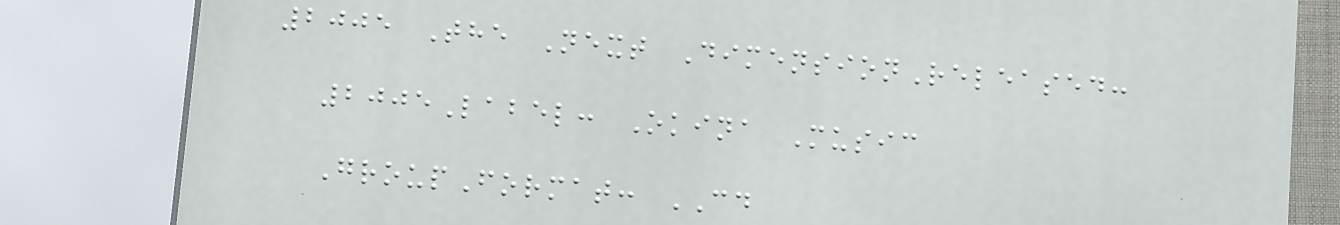2005 The Next DimensionReleased:
2005Label: Okina Music
GroupFormat: CD
